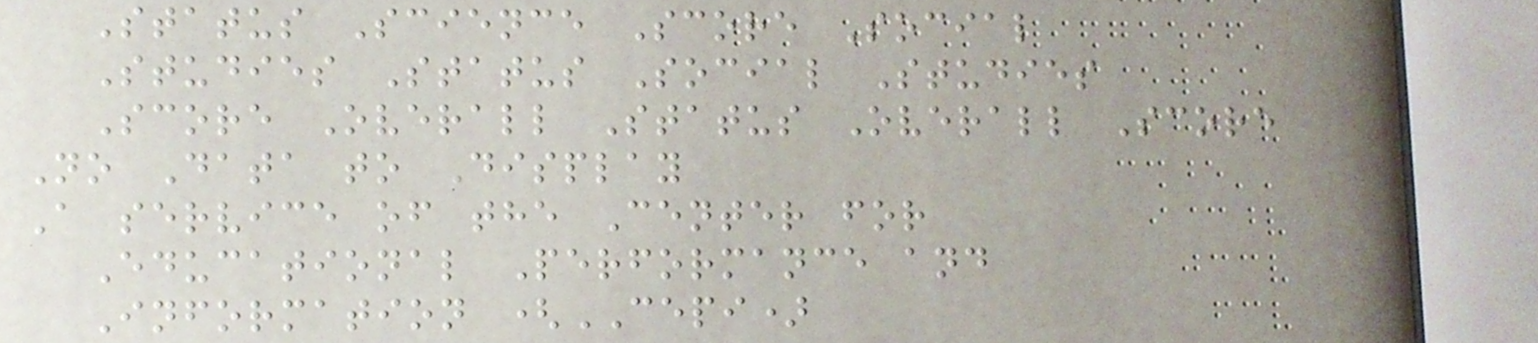Status Science Score Social
Studies Status Social Studies
Score Overall Status Overall Score
No Data to Display
A service of the Center for
Educational Performance and
Information (CEPI)
